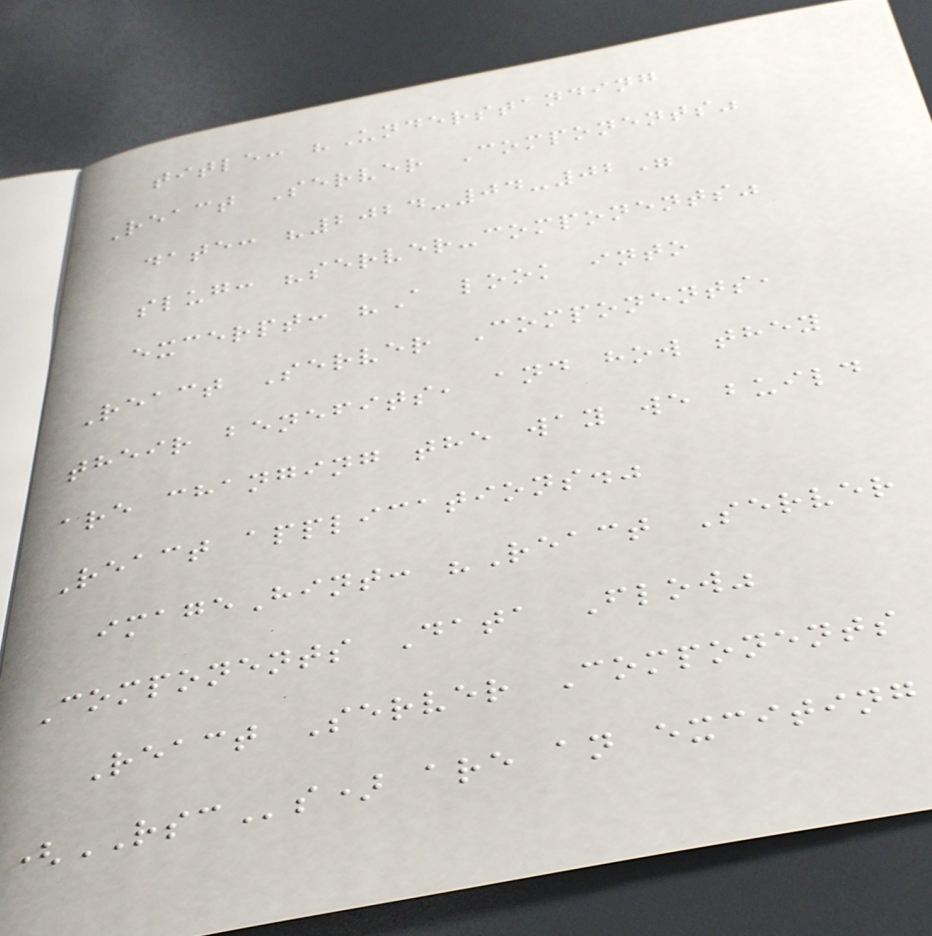title: "Understanding
React Server Components"
date: "2024-04-02"
slug: "server-components"
excerpt: "A look into
React Server Components,
their benefits, and how they
are changing the way we build
React applications."
imageHint: "React Server
Components Data Flow"
React Server Components
(RSCs) are an exciting
